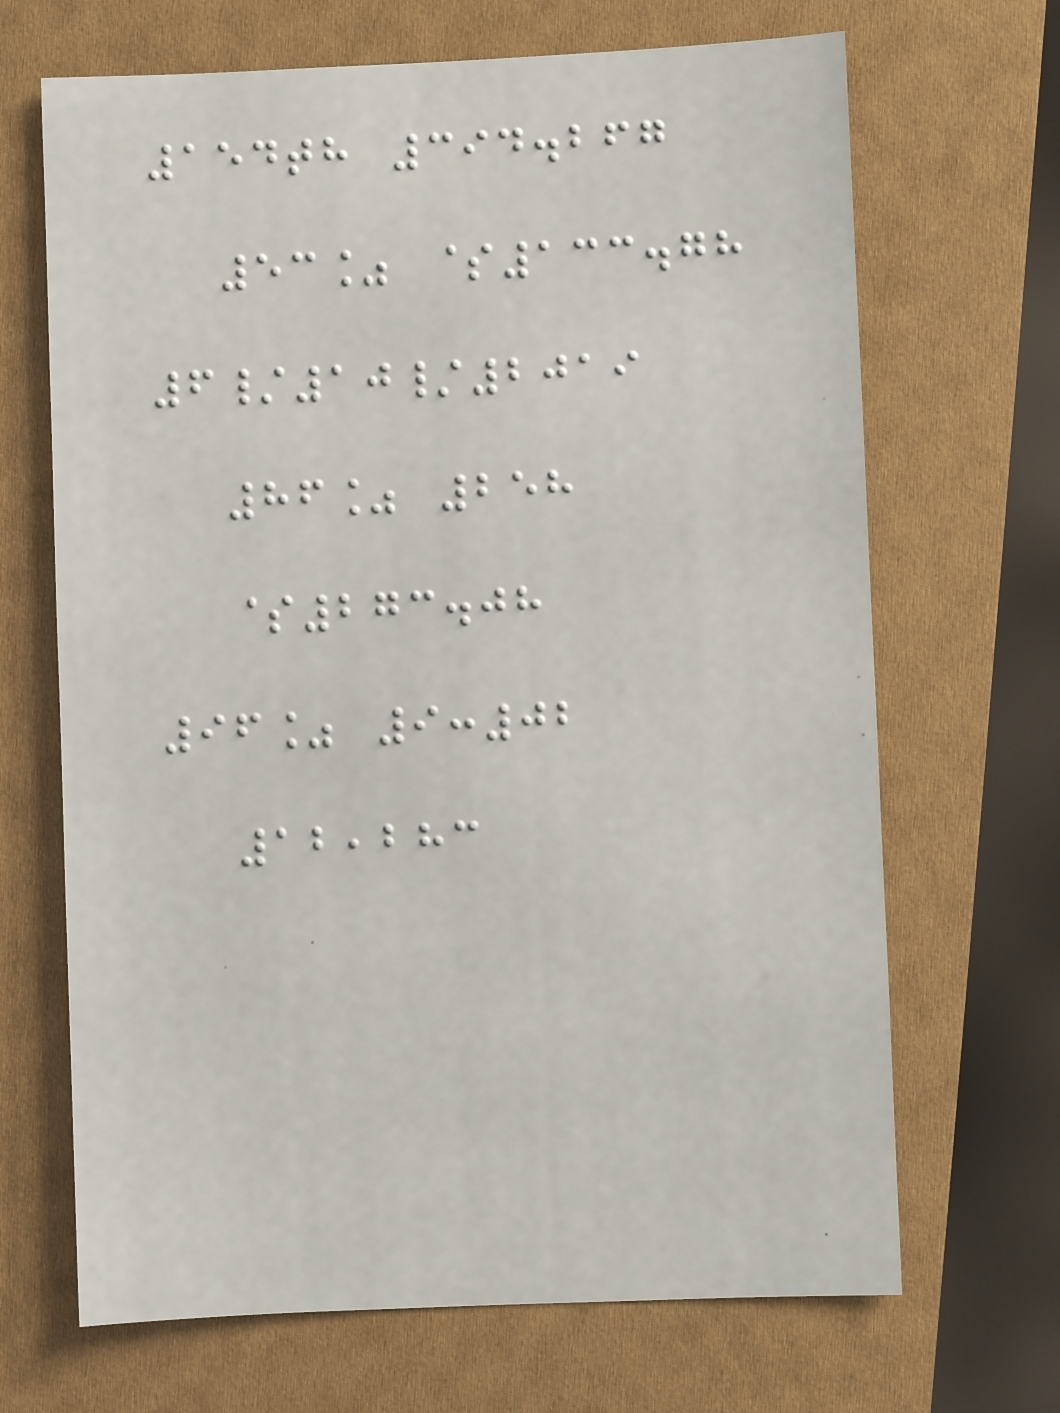154th 394.267
53% $133.78
6/10/2019
86% 258
$273.08
96% 9:02
12,283
